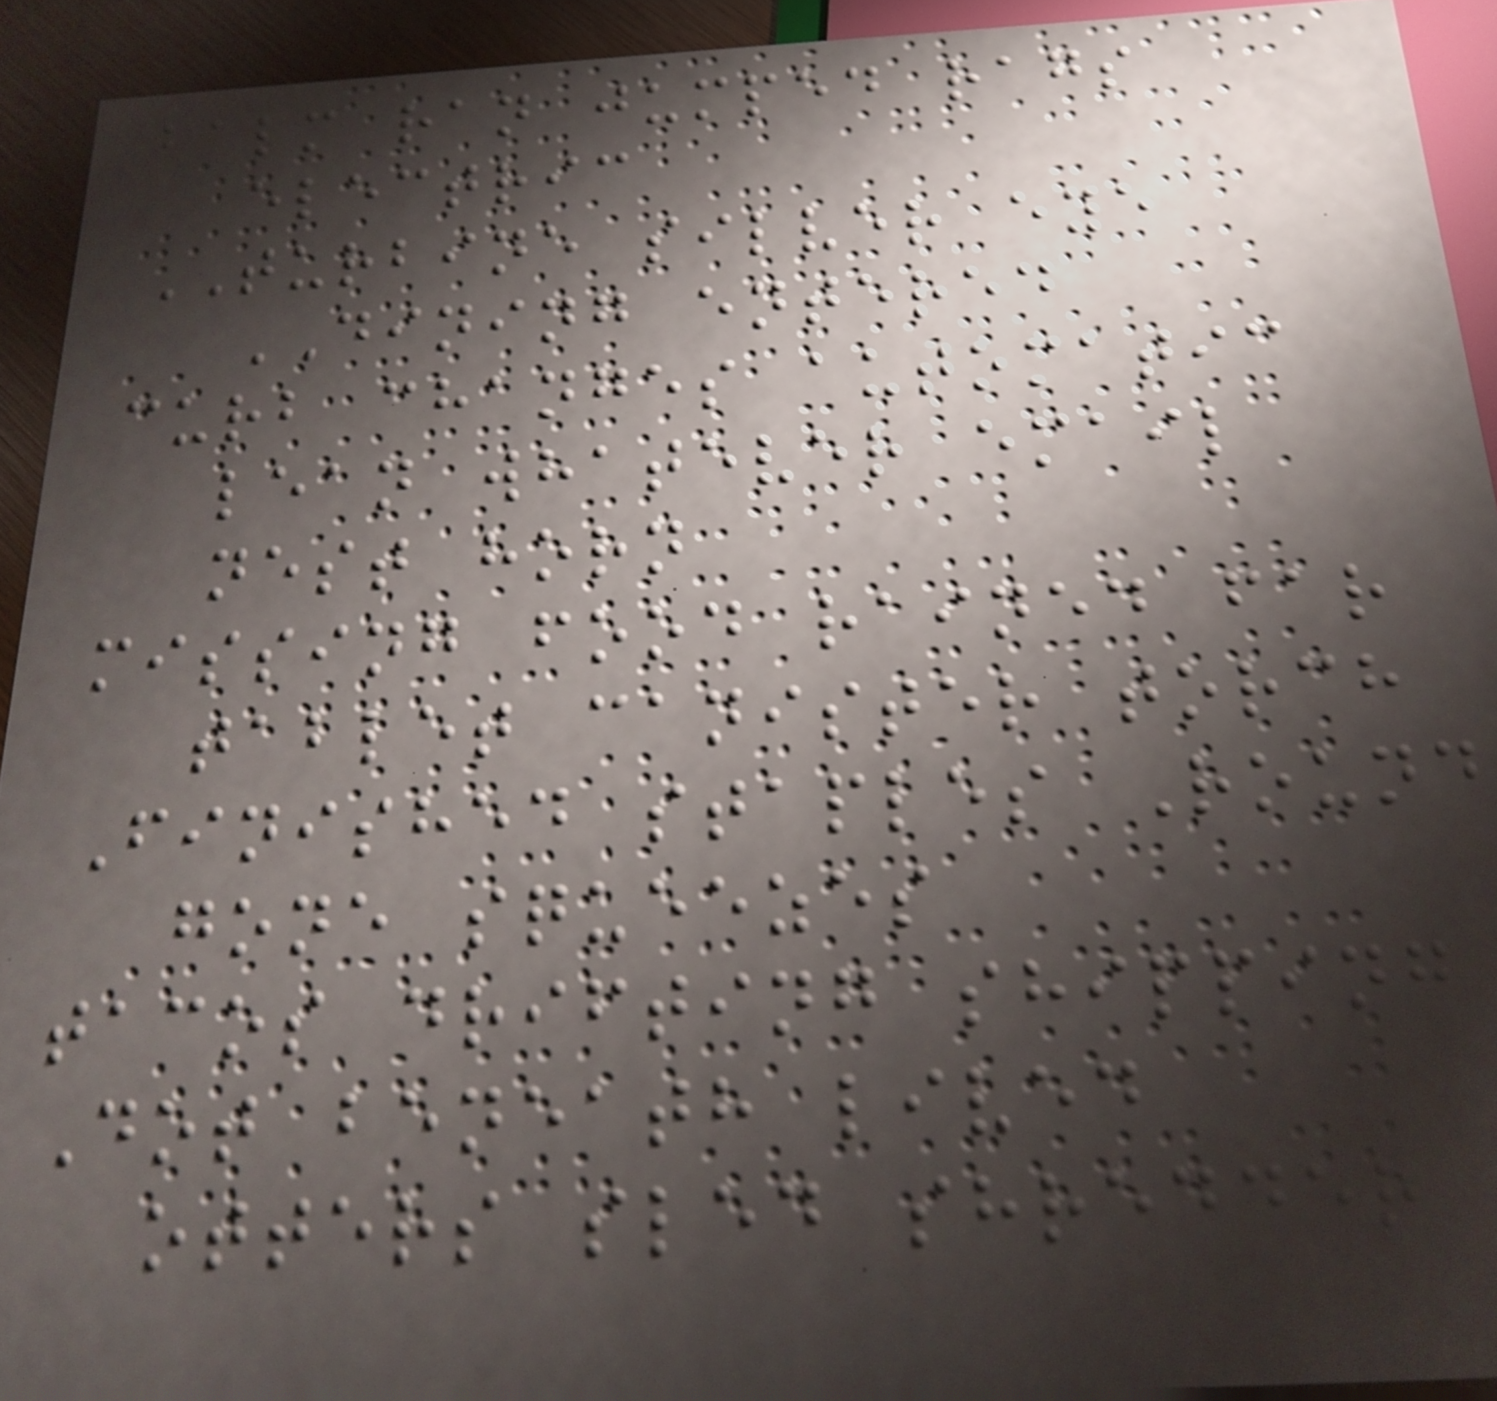balm ran jumped rags
electric
TURBINE silver eye
DINING entered
curb changes automatic
lean whatever email
nest horn
missing food rained far
tablet canister torch
Finished staples Round
gone squeezes
tacos drifting shipping
Dot beneath lived
otters sled shredder
